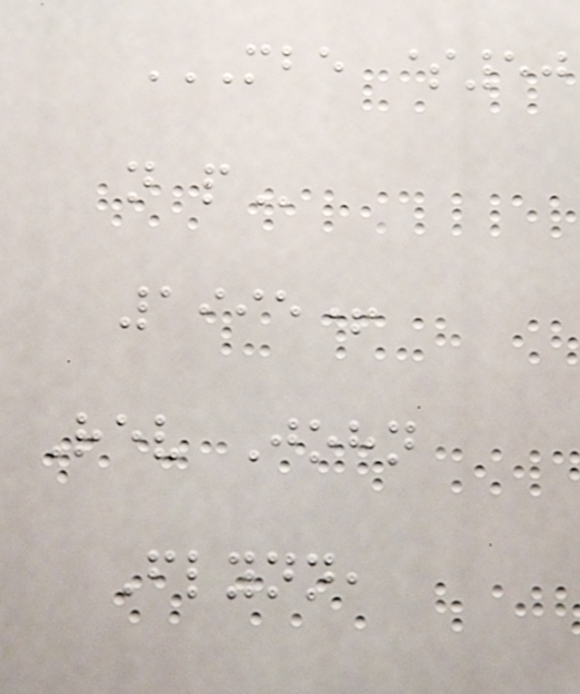MBE $50
N P
1995+
Rev John
Flynn,
